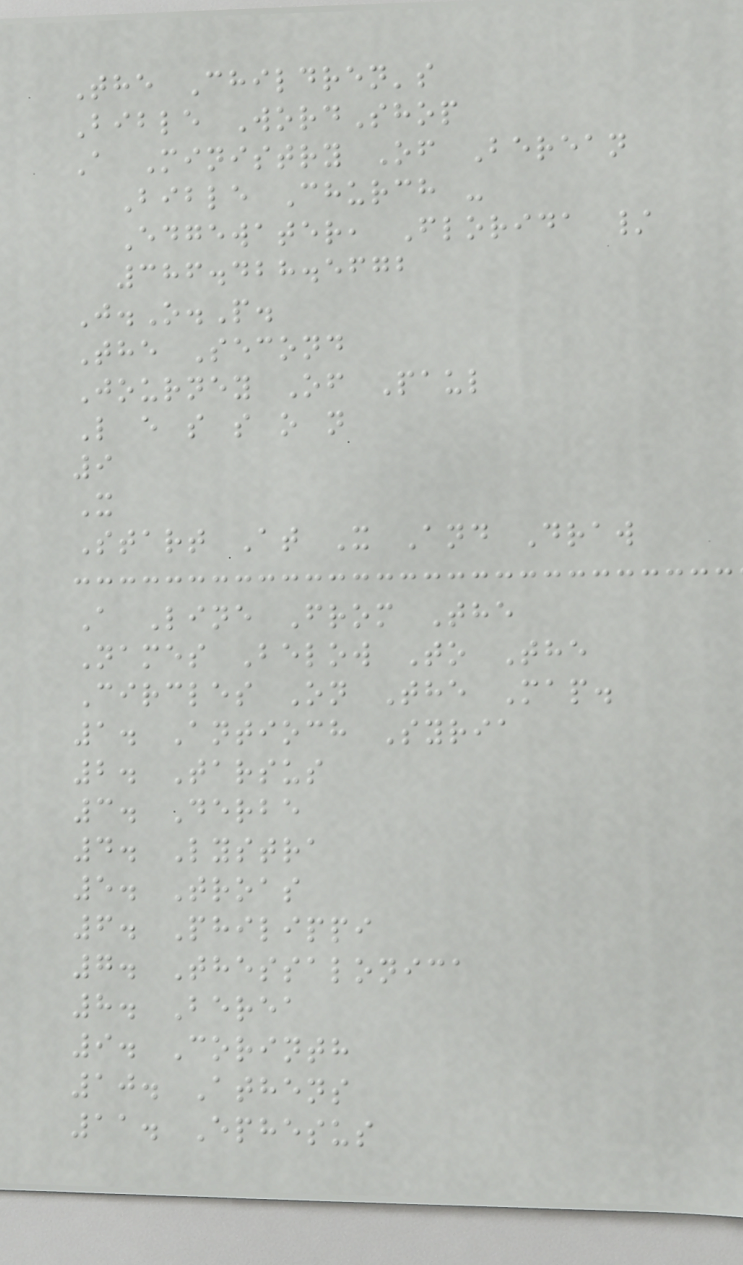The Children's
Bible WordShop
A Ministry Of Berean
Bible Church -
Edgewater, Florida /
386.428.5672
J.O.P.
The Second
Journey Of Paul
L e s s o n
9
X
Start At X And Draw
A Line From The
Names Below To The
Circles On The Map.
1. Antioch Syria
2. Tarsus
3. Derbe
4. Lystra
5. Troas
6. Philippi
7. Thessalonica
8. Berea
9. Corinth
10. Athens
11. Ephesus
